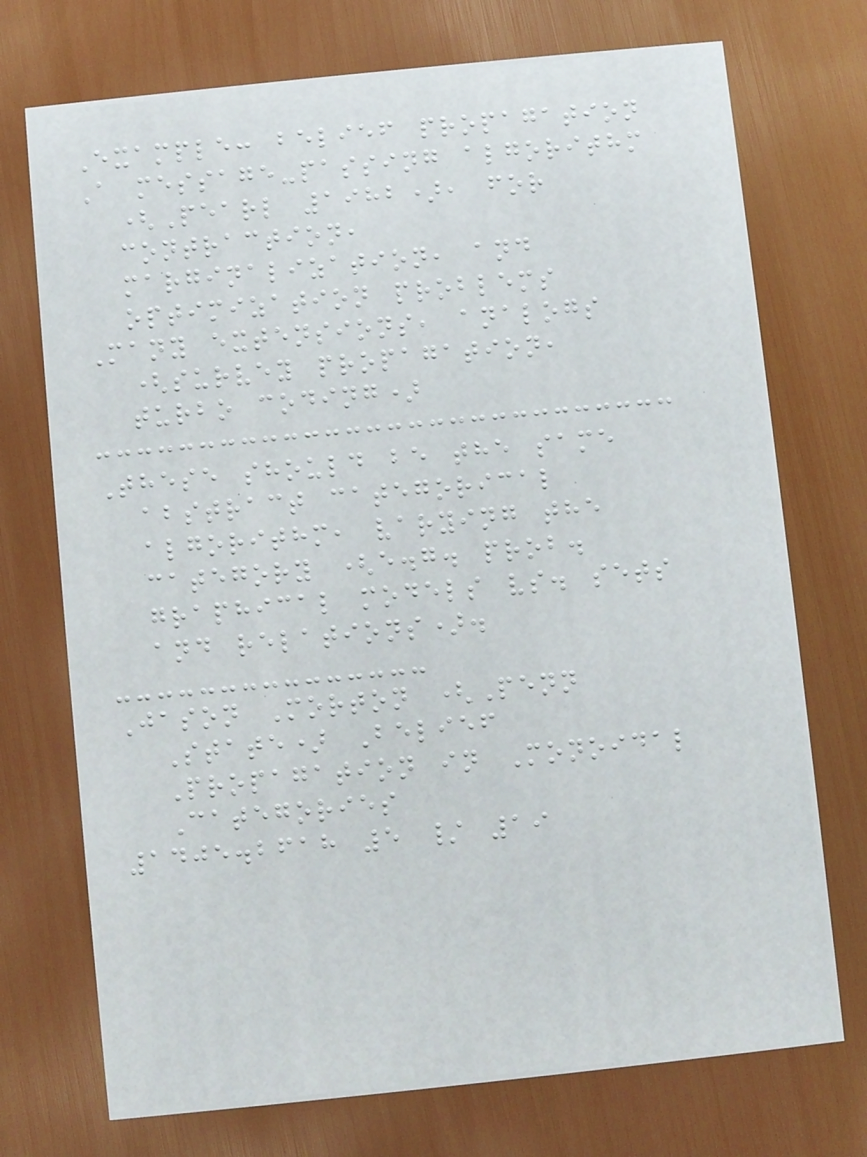Example: belief propagation
A message-passing algorithm
(Pearl 1982), for
contraction,
marginalization, and
optimization problems
Many extensions, analogs
(survey propagation,
turbo coding)
These should be the same
abstract categorical
algorithm, varying the
category (e.g. prob.
graphical models vs. sets
and relations).
Jason Morton (Penn
State) Belief
Propagation in Monoidal
Categories
1405.2618 5 / 19
